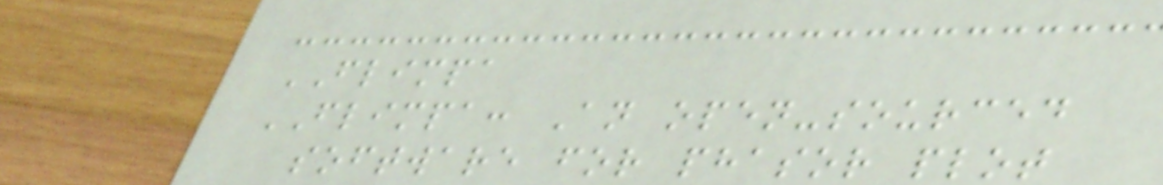FLIMPA
FLIMPA: An open-sourced
software for phasor plot
